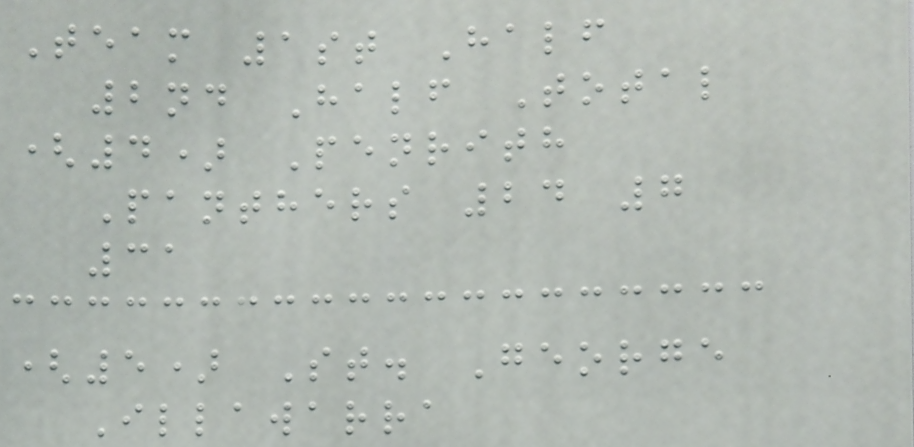Team 1st Half
2nd Half Total
(4) Penrith
Panthers 24 7
31
(5) St. George
Illawarra
